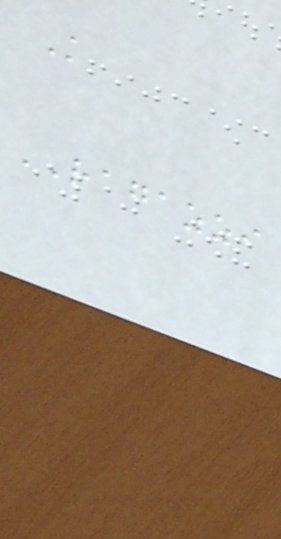K
RAGAZZI
